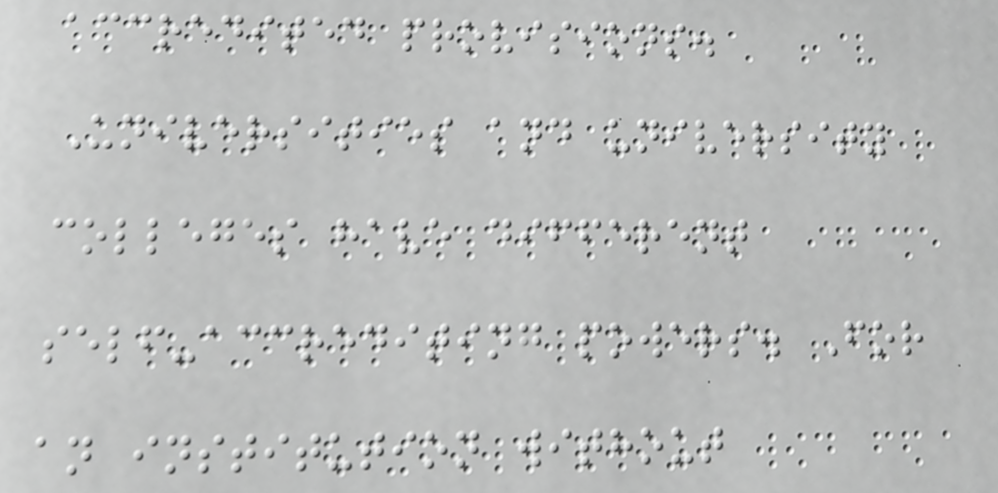accredited provisions.
Universities and university
colleges have different
self-accrediting powers. For
an institution without
